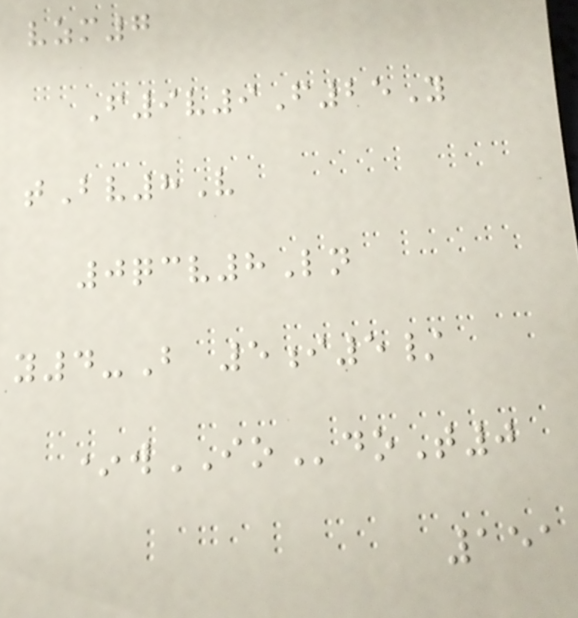vzm7
F9v9F25Y
tBv8V
0qcv8Ln
y4-B 5i5/
*wIOdoT0
151
